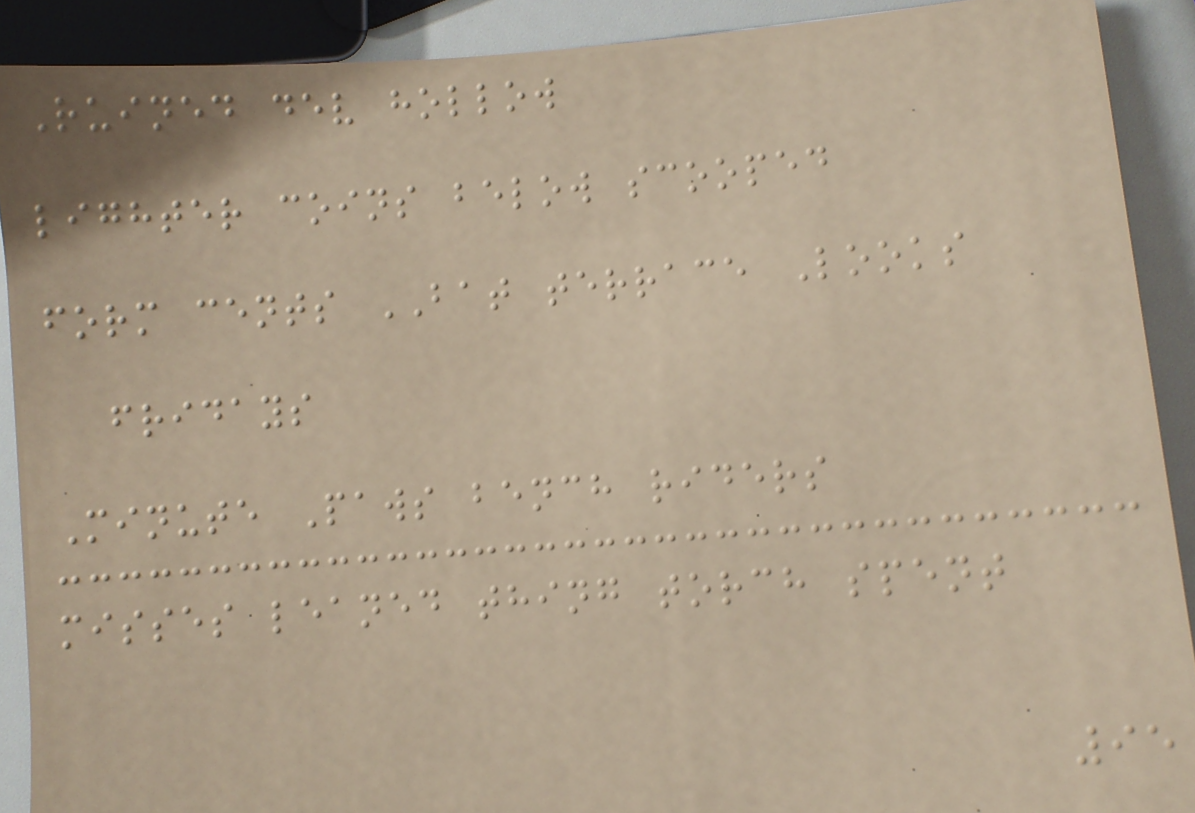Ruined dev hollow
lighter coins below scooped
form cents BAT terrace Looks
fridays
Minute Paws bench riders
misses leaned thing torch spent
95
